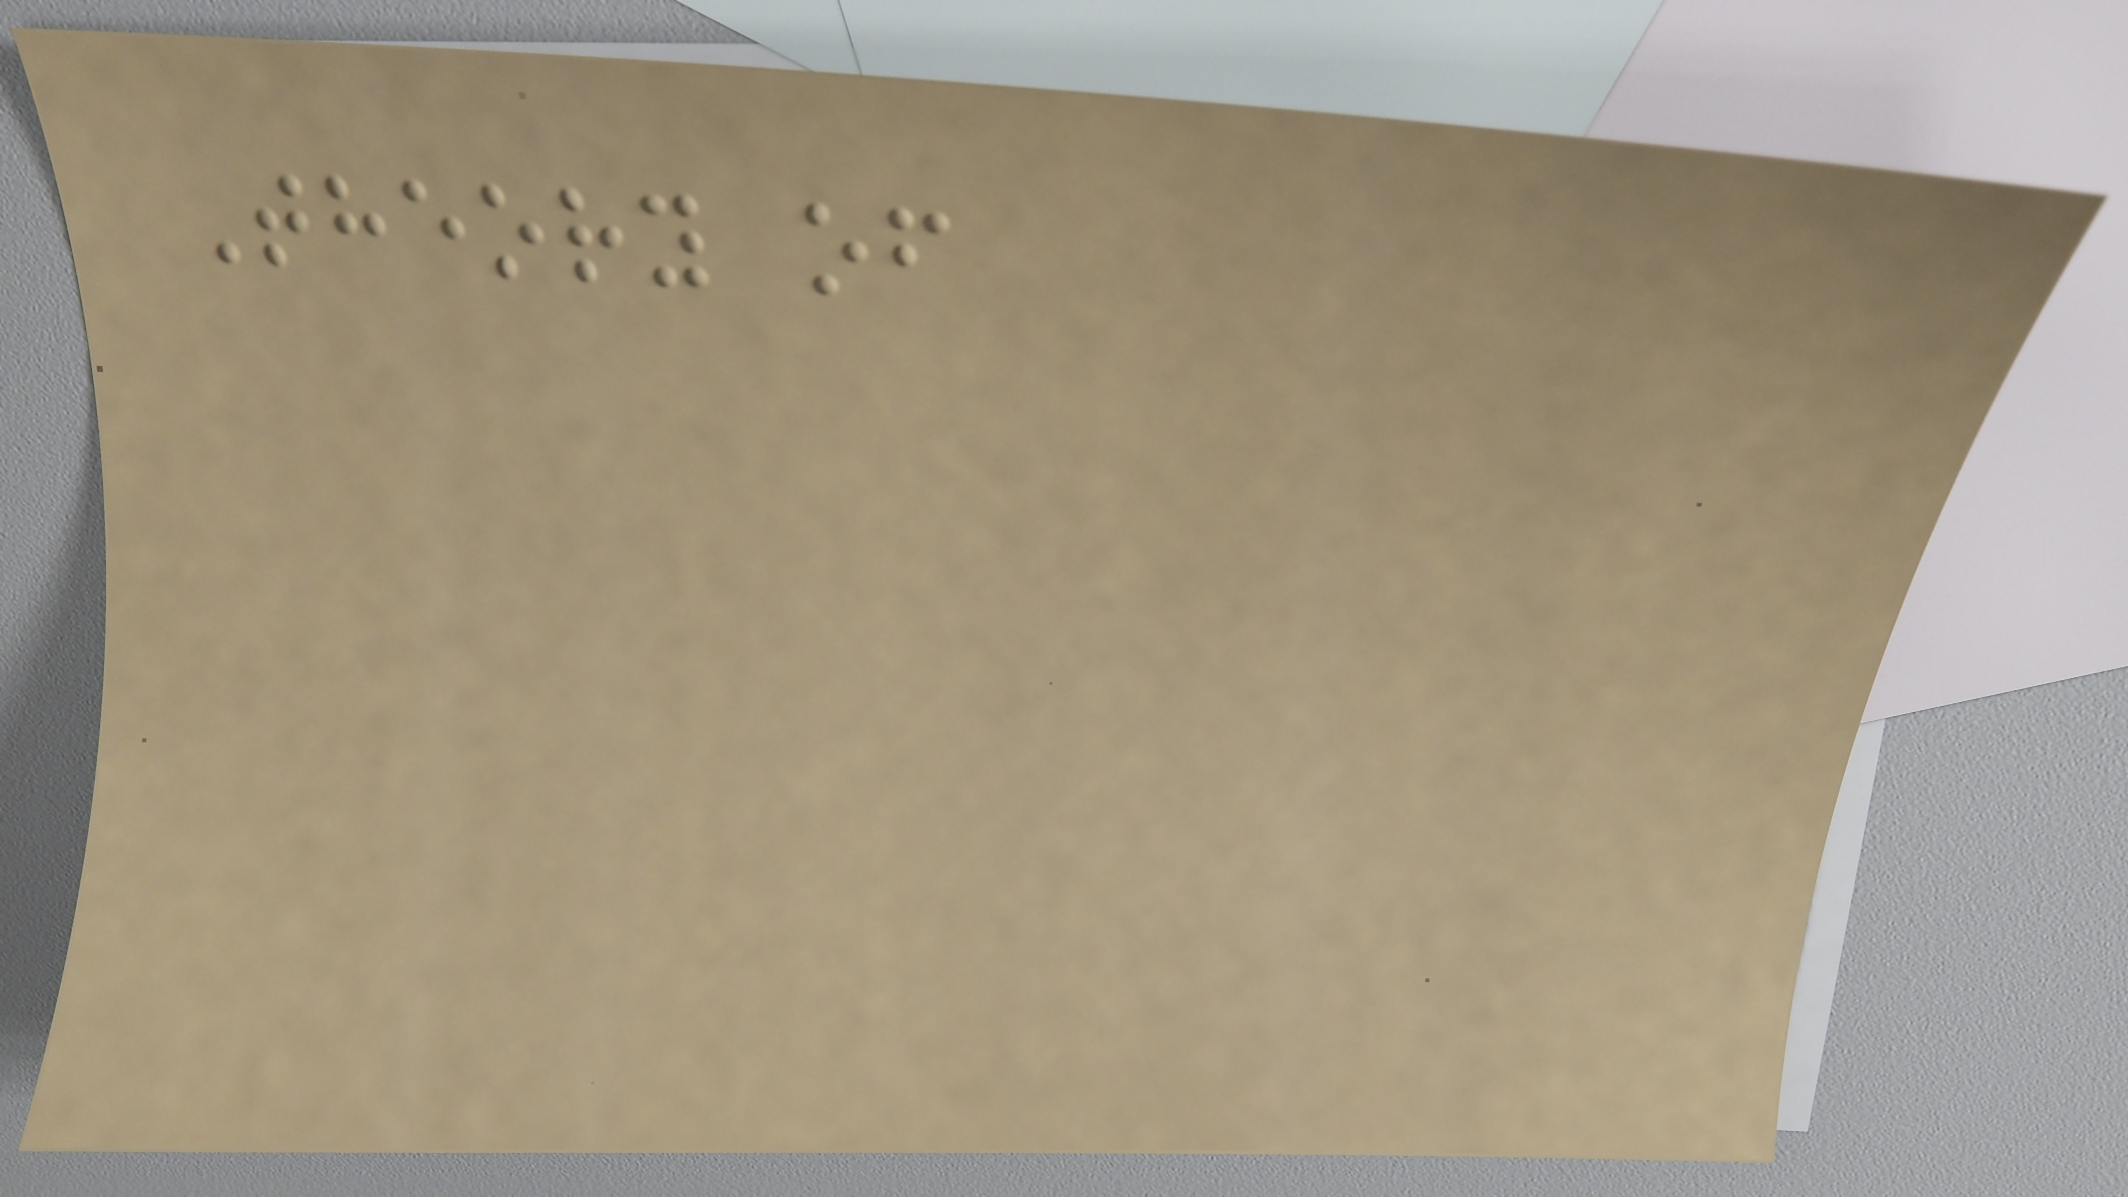Theory of
